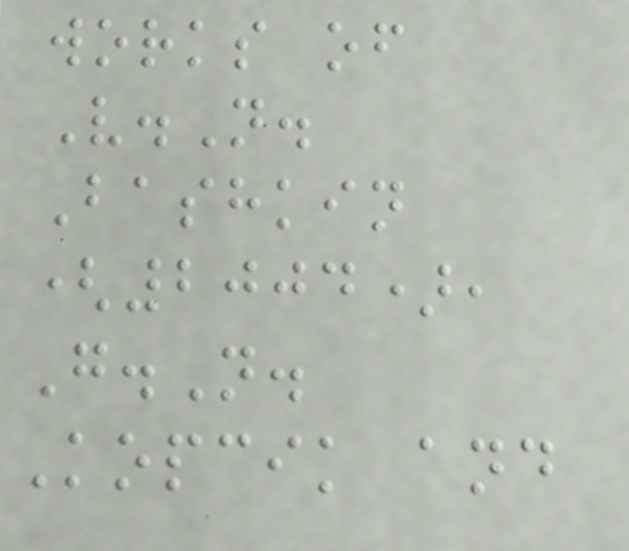works of
V.N.
Bashkin
(2004),
G.N.
Kopcik and
